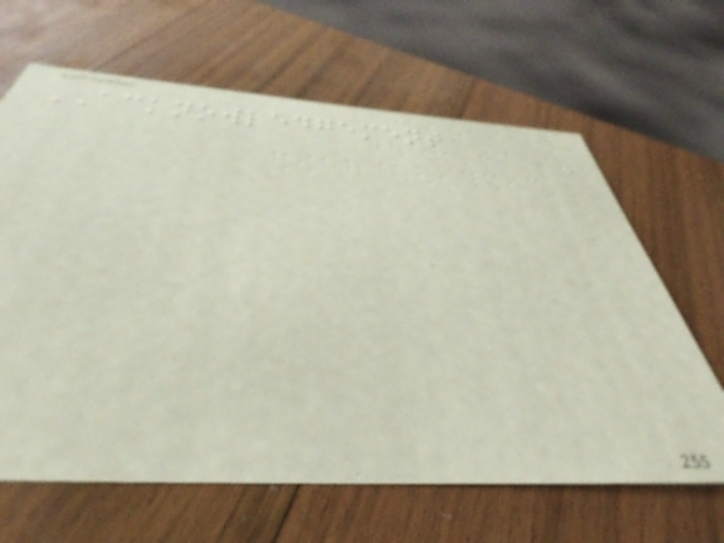ACKNOWLEDGEMENT
